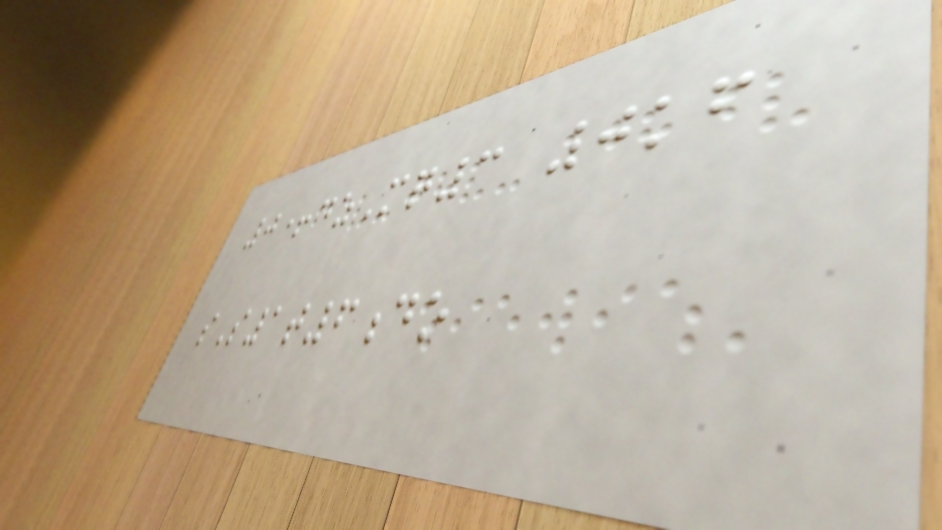0+dzMq3 0kf
sS1t6do
